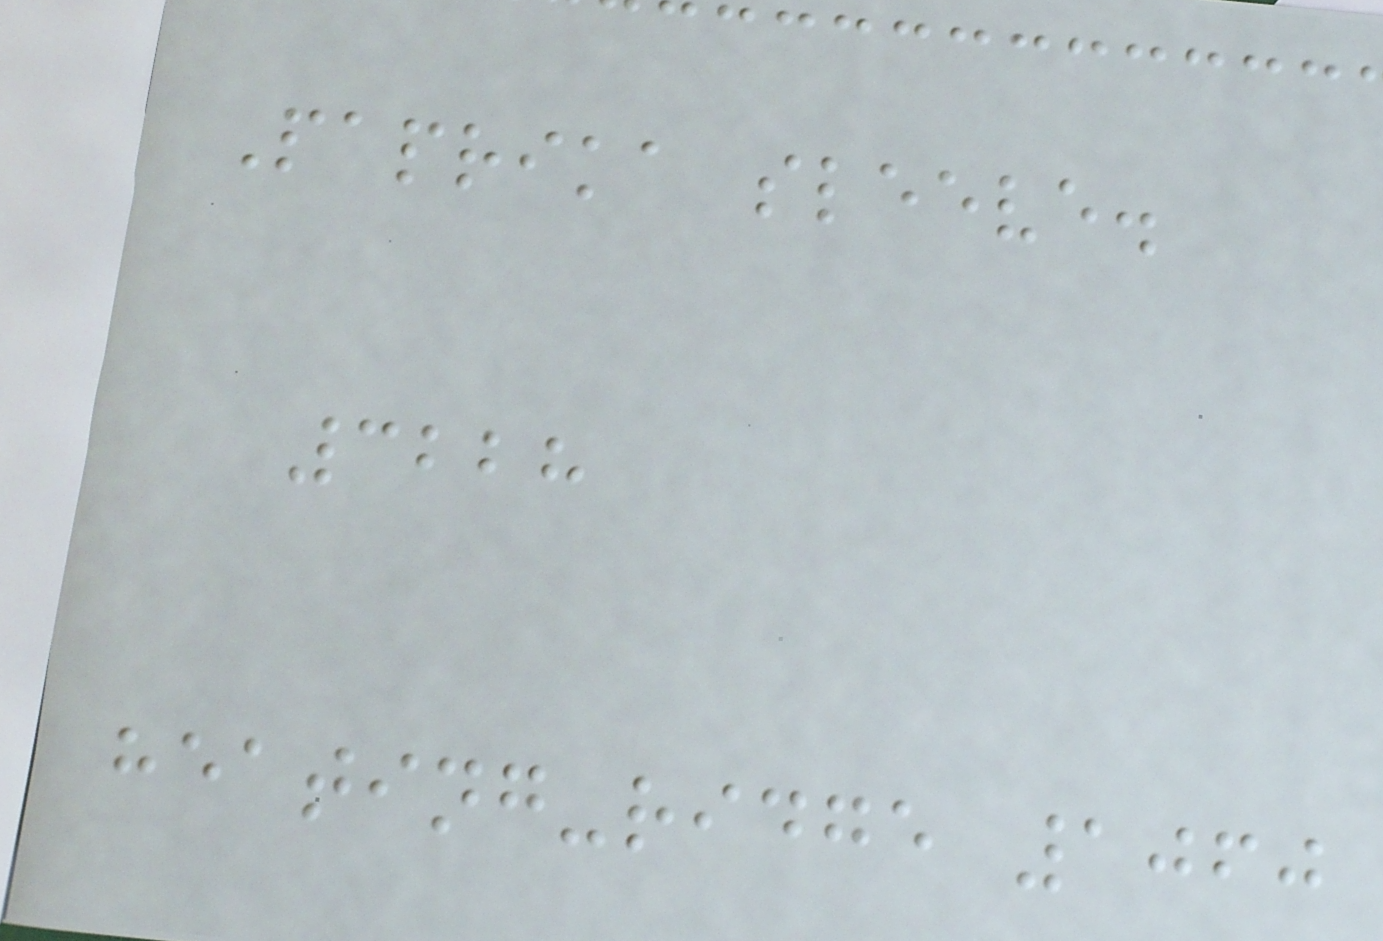Paprika sleeve.
3228
heating-ridge 1060
